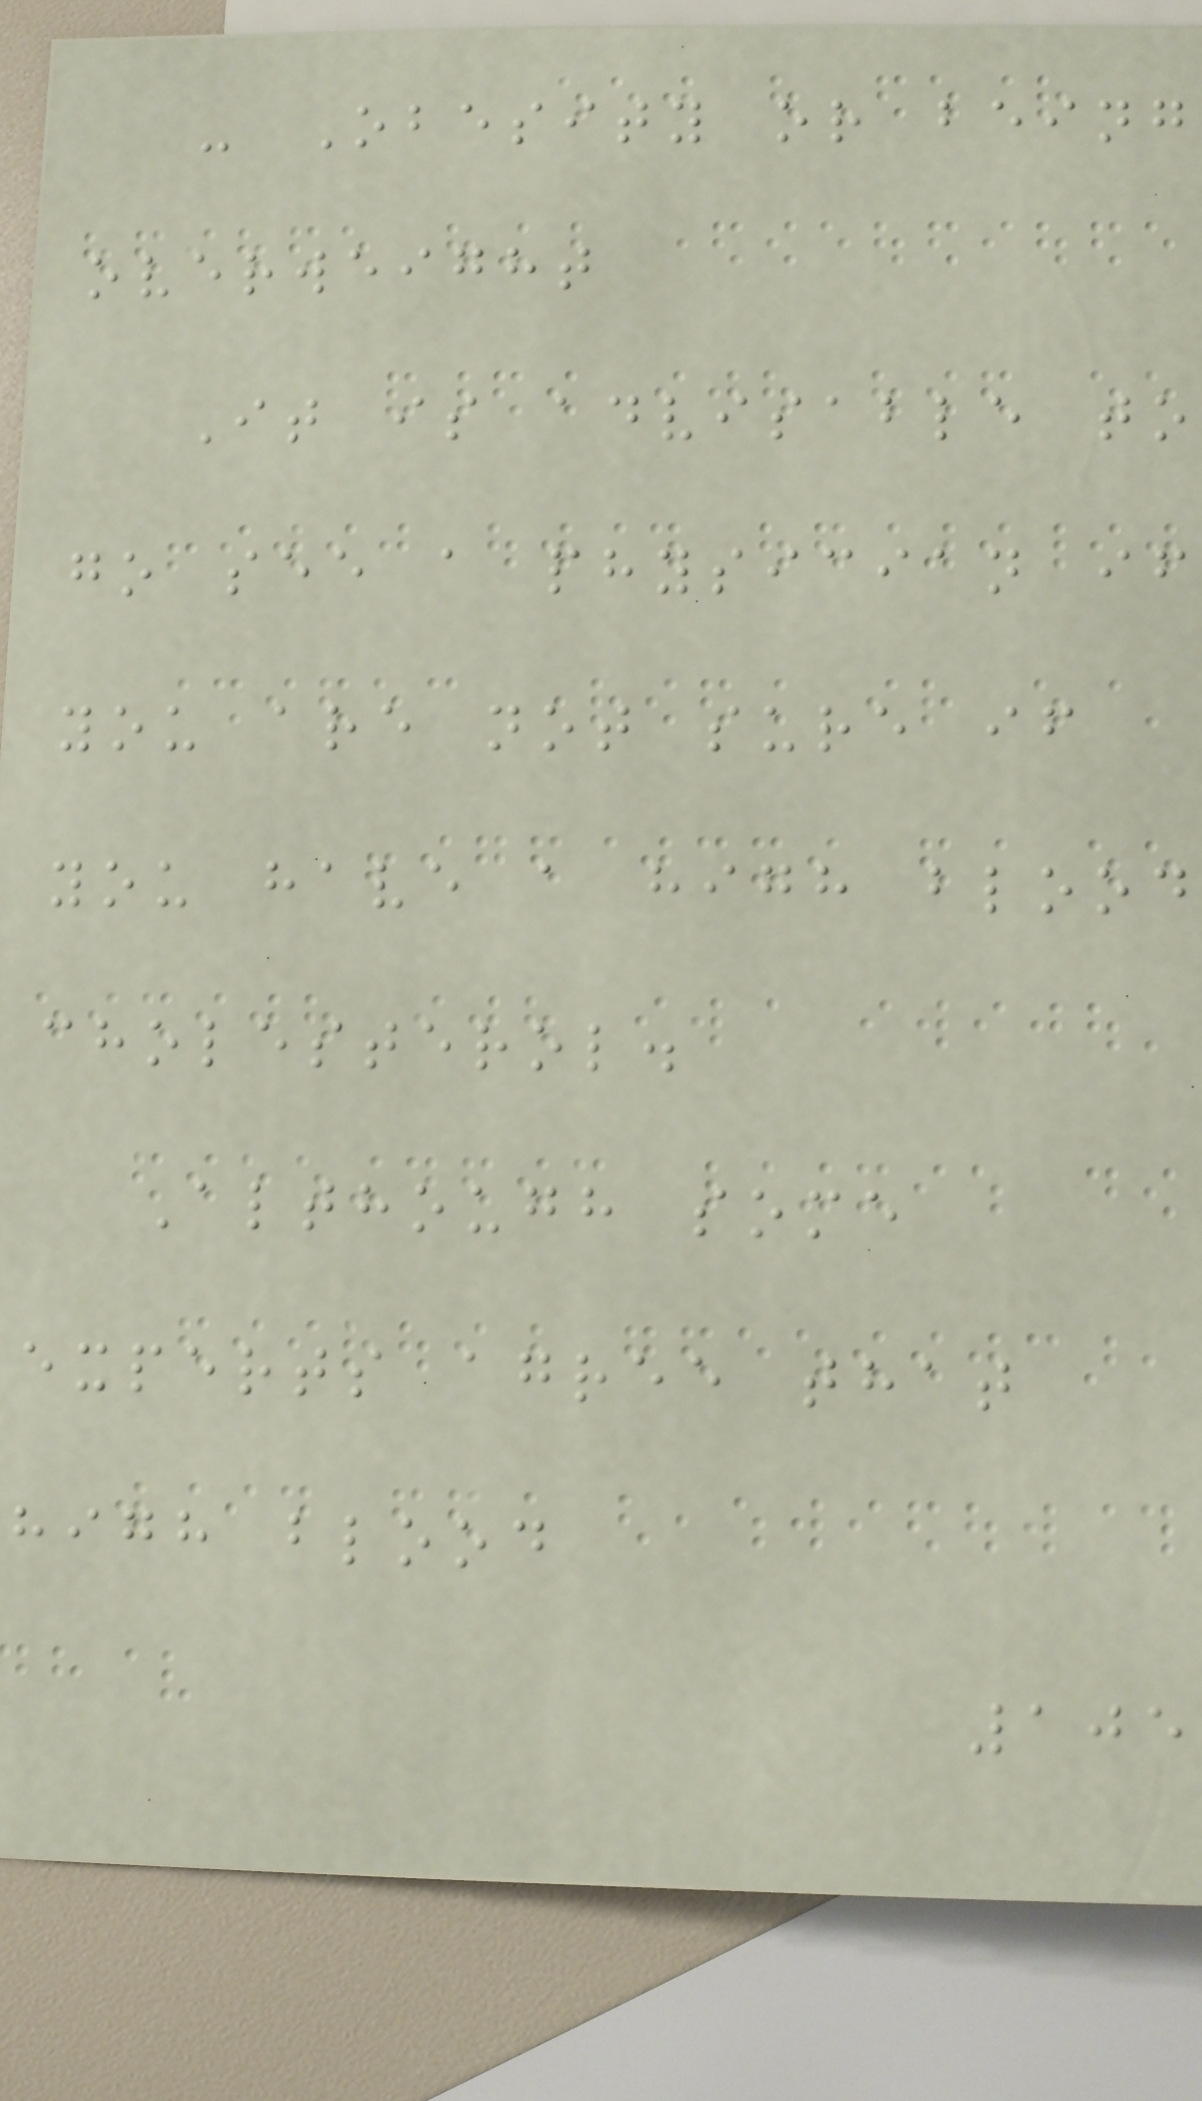- Obesity or being
overweight
It is advisable to
go see a physician if
you are not sure if
you have a high blood
cholesterol.
Although some
experts agree that
high blood
105
